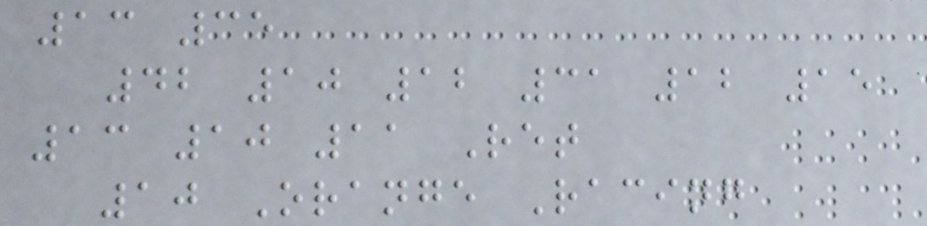13 35
42 10 12 31 12 15
13 10 11 Ret
10 Orange Racing
